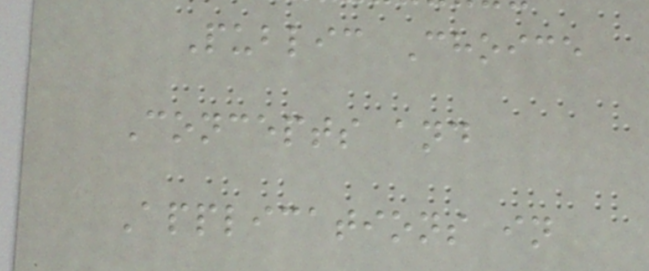Public Choice
Concepts and
Applications in
